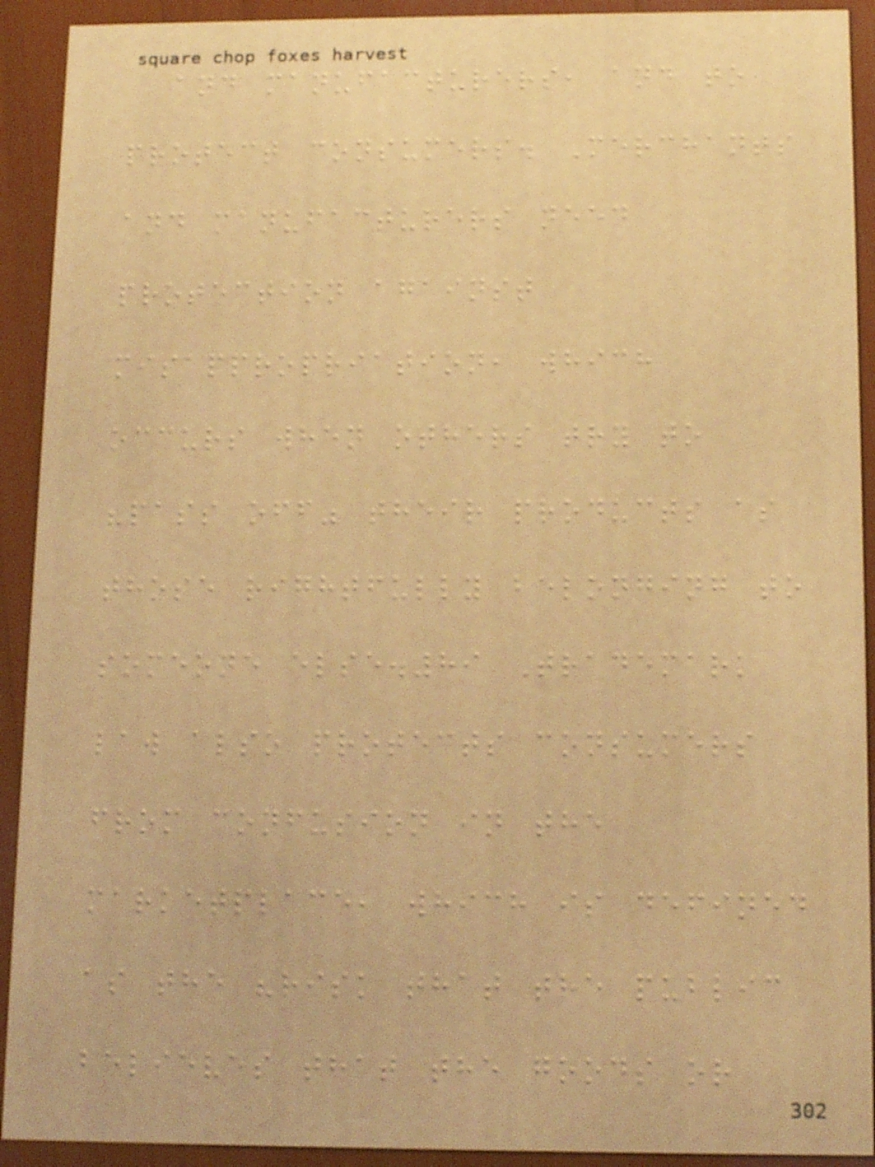and manufacturers, and to
protect consumers. Merchants
and manufacturers need
protection against
misappropriation, which
occurs when others try to
"pass off" their products as
those rightfully belonging to
someone else.89 Trademark
law also protects consumers
from confusion in the
marketplace, which is defined
as the "risk that the public
believes that the goods or
